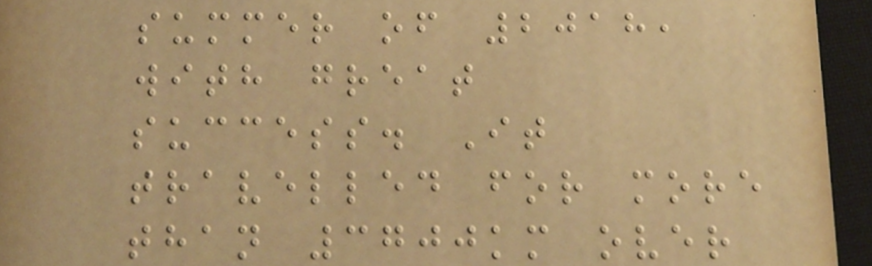summer of 2018,
with great
success. It
travelled for more
than 3700km over
